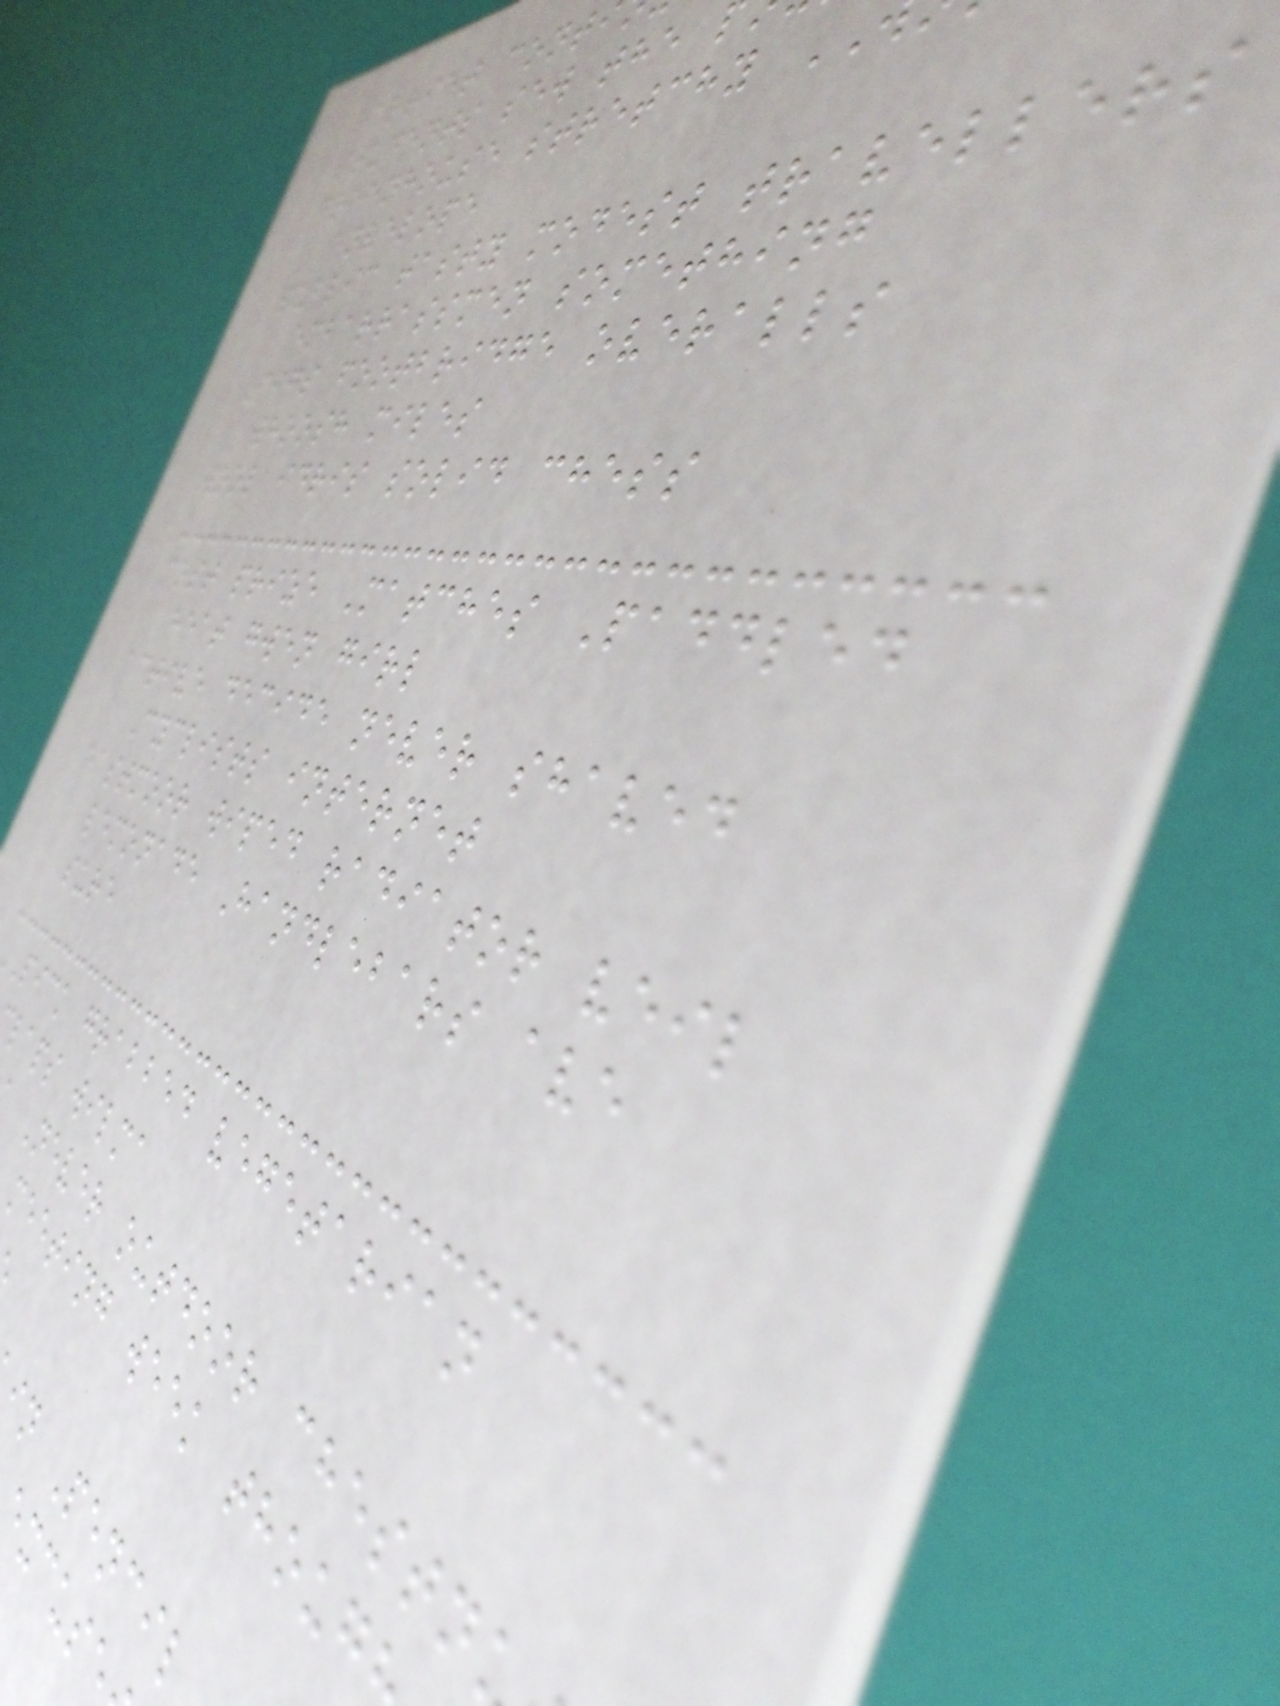harriet conti
students sew the
greenhouse stretchy
envelope
public tasty modest travellers
embarrassmen something
Figs footbridge overalls
whoosh miles
wool idris solid chess
cost prize Matches Paddled
heat gwen girl
active decide never shaved
Cyclists internet
eastmoor wiped radiator veil
lemonade Handlebars ave
sure
pick grabbed vegetarian
laps wilma
Never outdoor chestn
meeting week thoug
in Pencil
